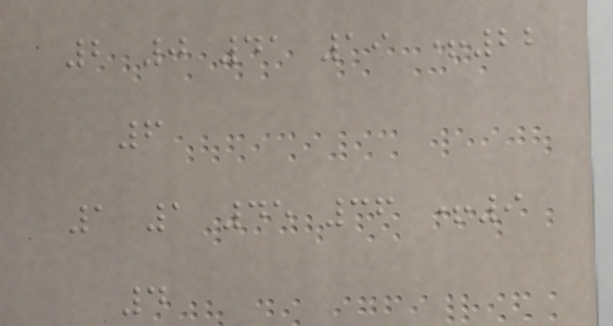2 0 41 19 +22
6
1 1 45 36 +9
4
